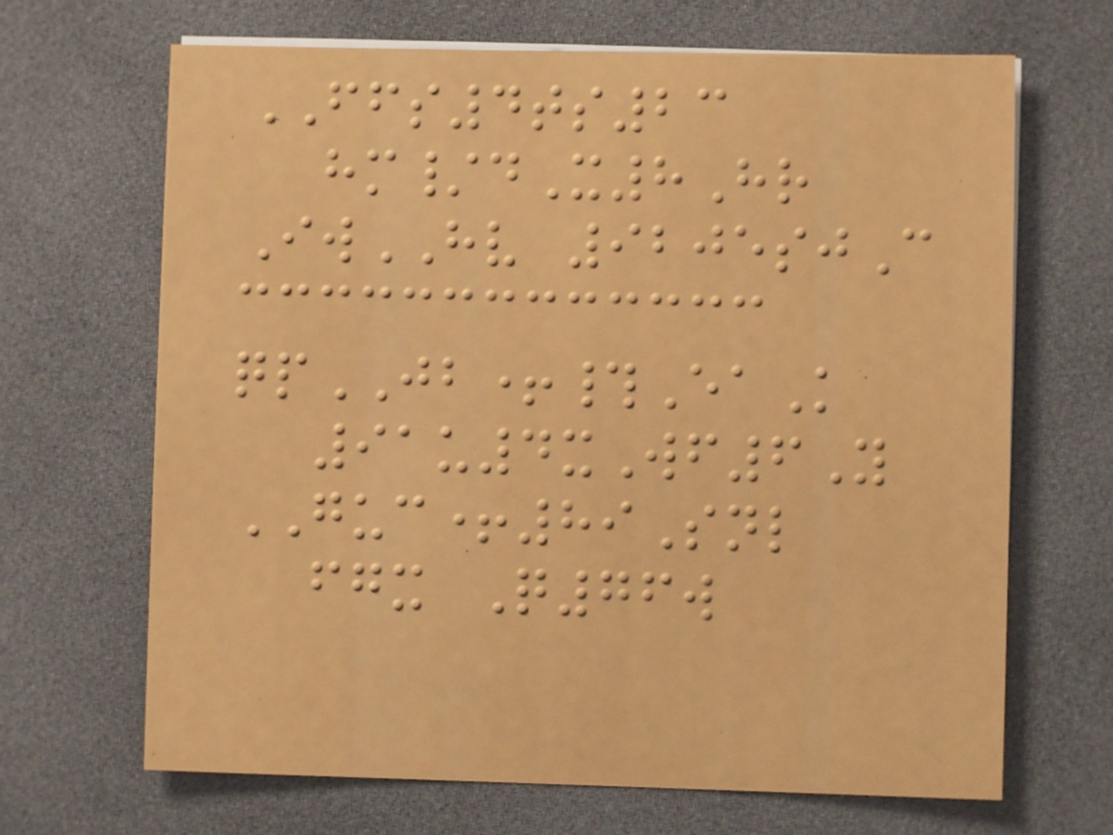FFS4ts23
hm/dX8Hr
IwHV 9205sjC
qpJB+#EaK
91u4xWf6Y
GUC+89Snl
fgx Q76w
